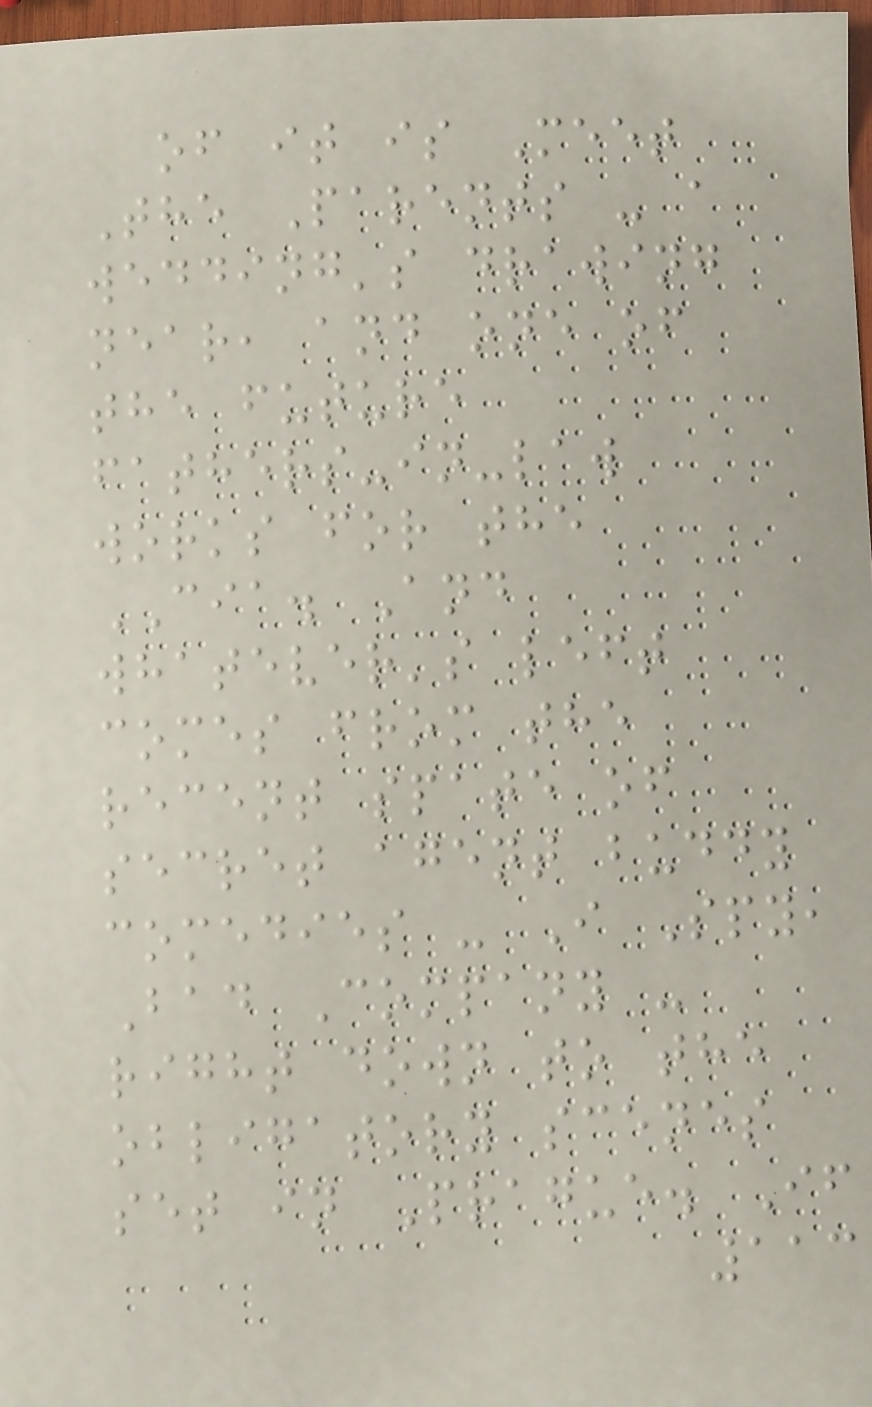of it is Meet
The Parents - a
wedding's drawing
near, and one of
the future
fathers-in-law
works for the
CIA. And
whatever's left
comes from the
recent spate of
secret agent buddy
comedies - I Spy,
Bad Company -
right down to the
obligatory scenes
set in Prague. If
113
